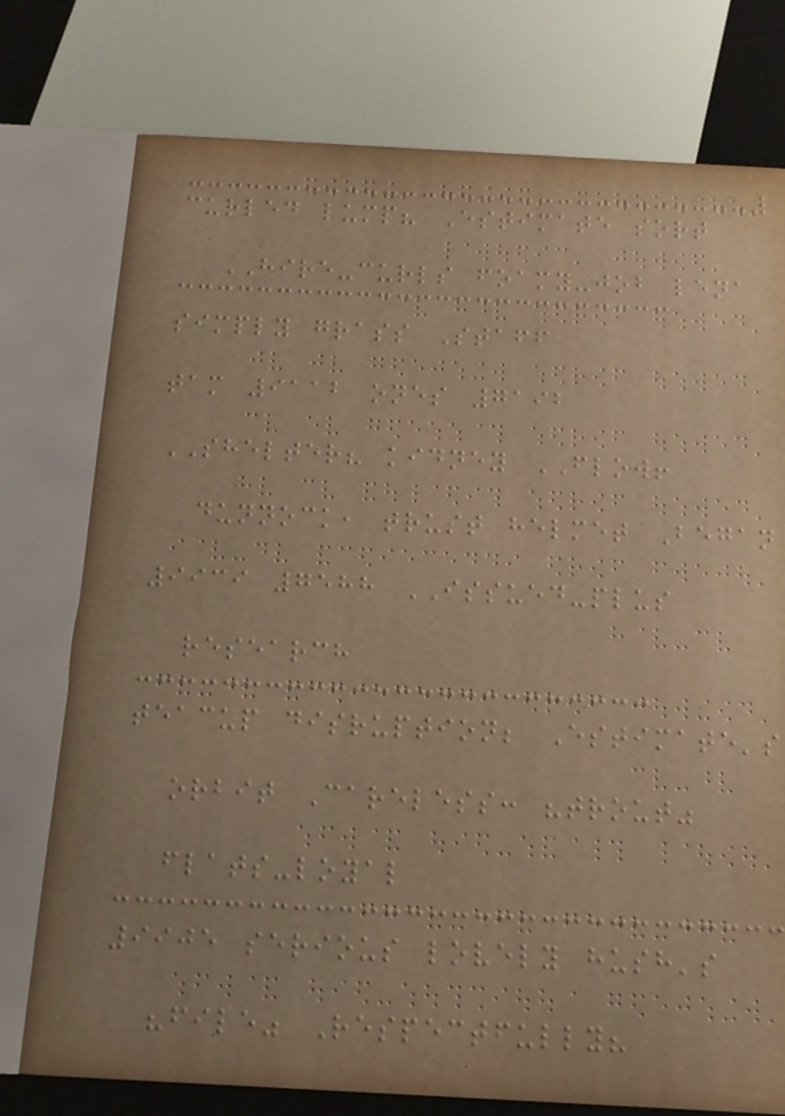curled lump? Estimate sort
HIRE-curls foamy-job lena
simply grass Staff
tam 9112 ones 7192
SHELTER? kidney FLOW!
dunnock, trust helmet Began
9939 7588 ISSUED-plus
research
teacup disruption; Estimate's
orbit Careless: "trout"
flats-loyal
9905 serious lovely hush's
"file" Respectfully?
